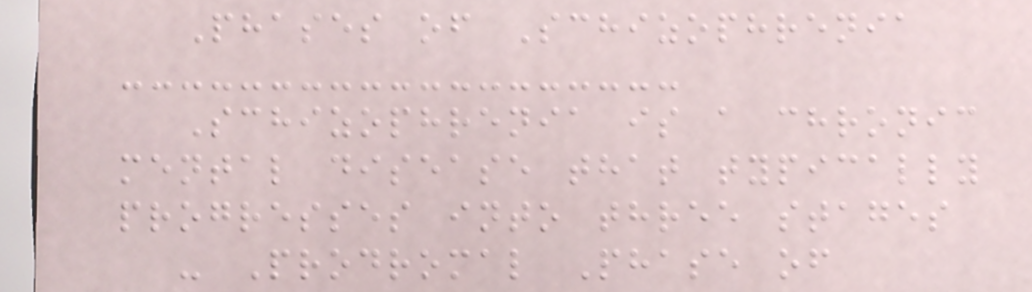Phases of Schizophrenia
Schizophrenia is a chronic
mental disease that typically
progresses into three stages
- Prodromal Phase of
